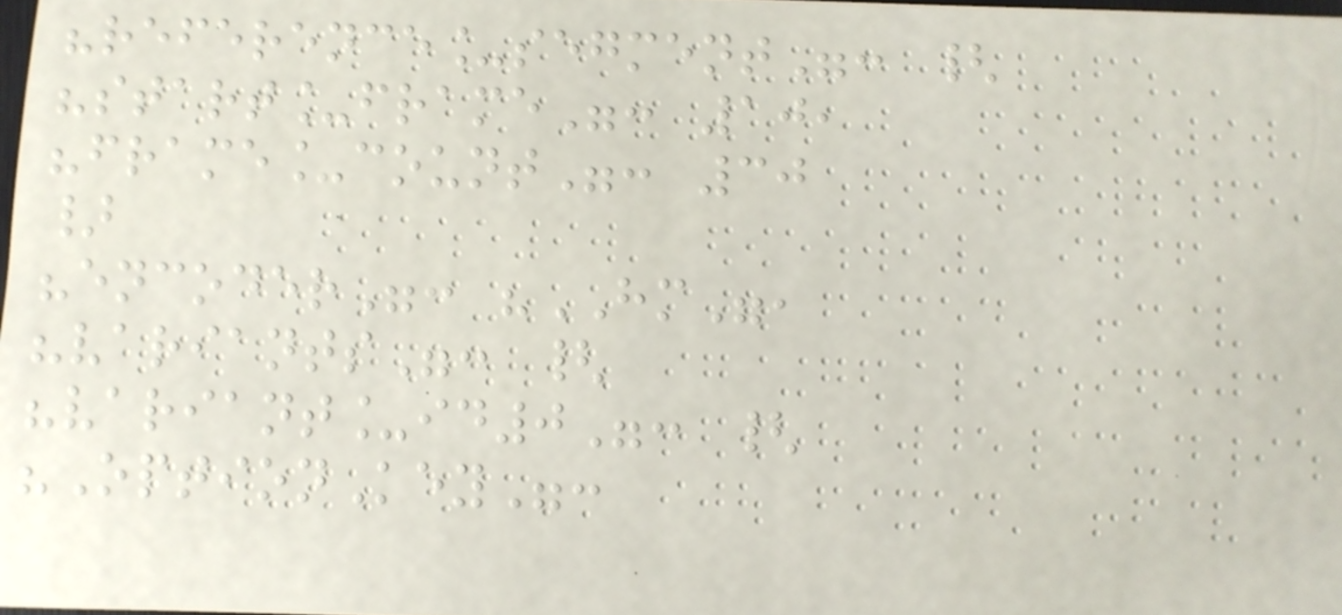"reference_segment": {
"start_frame": 10,
"frame_count": 30
}
"encoder": "HM",
"variants": {
"variant_id0": {
"OptionKey":
